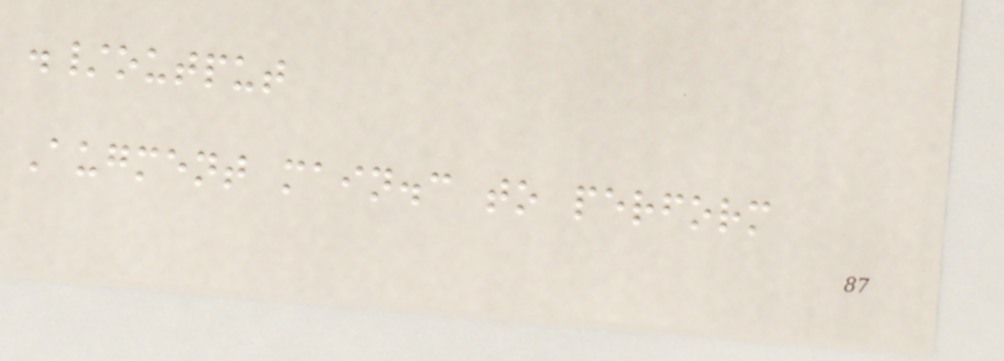./output
Augment main.c to perform
